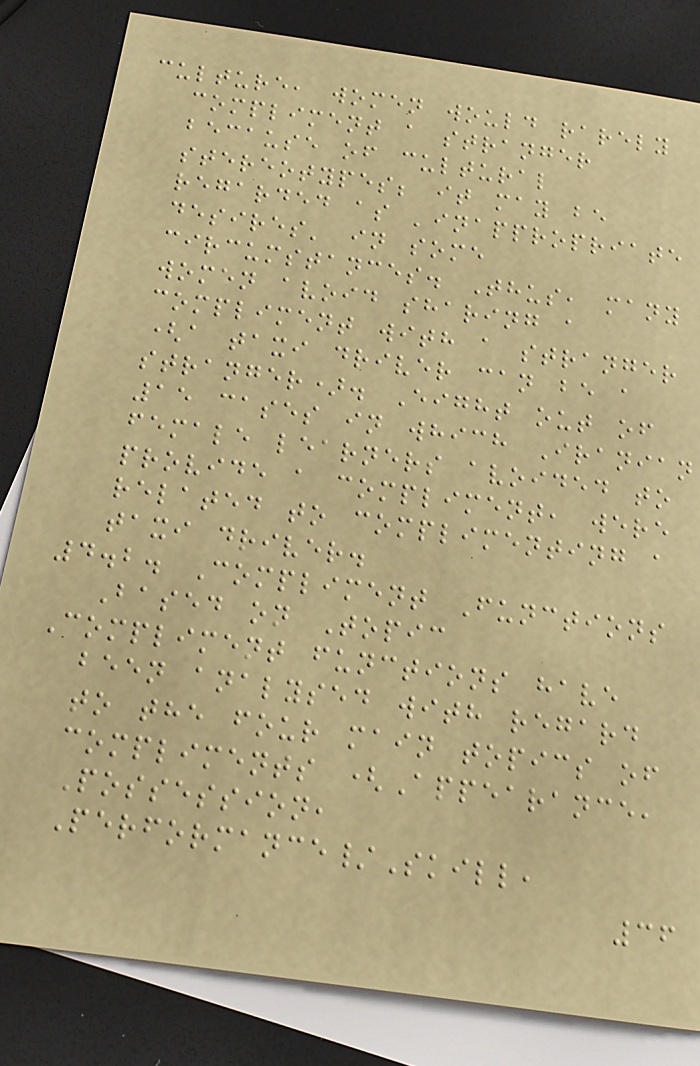culture, women would rarely
compliment a stranger
because of cultural
stereotypes; it may be
regarded as 'inappropriate
desires' in some
circumstances. Thus, many
women avoid sharing a
compliment with a stranger
(a taxi driver can be a
stranger). Eight out of
15 cases in which Iranian
female learners avoided to
provide a compliment, were
related to complimenting a
taxi driver.
4.2. Compliment Functions
Based on Topic
Compliment functions have
been analysed with regard
to the four main topics of
compliments (Appearance,
Possession,
Performance/Skill,
36
